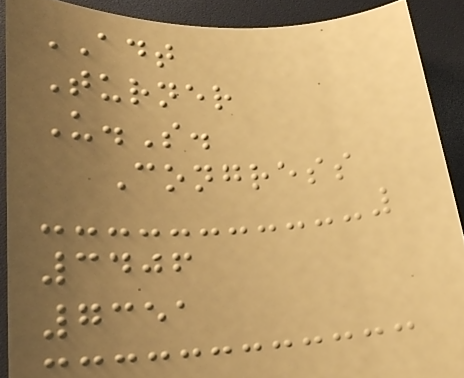ADT
Turner
U.S.
Congress
3406
7351
